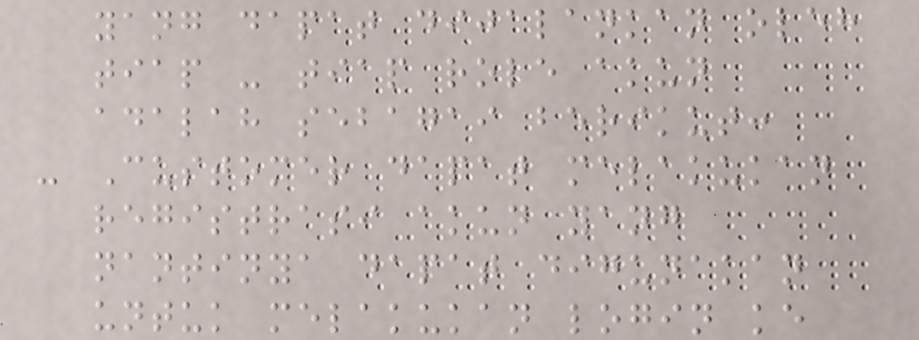yang dapat dijalankan oleh
tiap - tiap role akun
adalah sebagai berikut:
- Customer dapat melakukan
registrasi akun yang
nantinya dapat digunakan
untuk melakukan login ke
